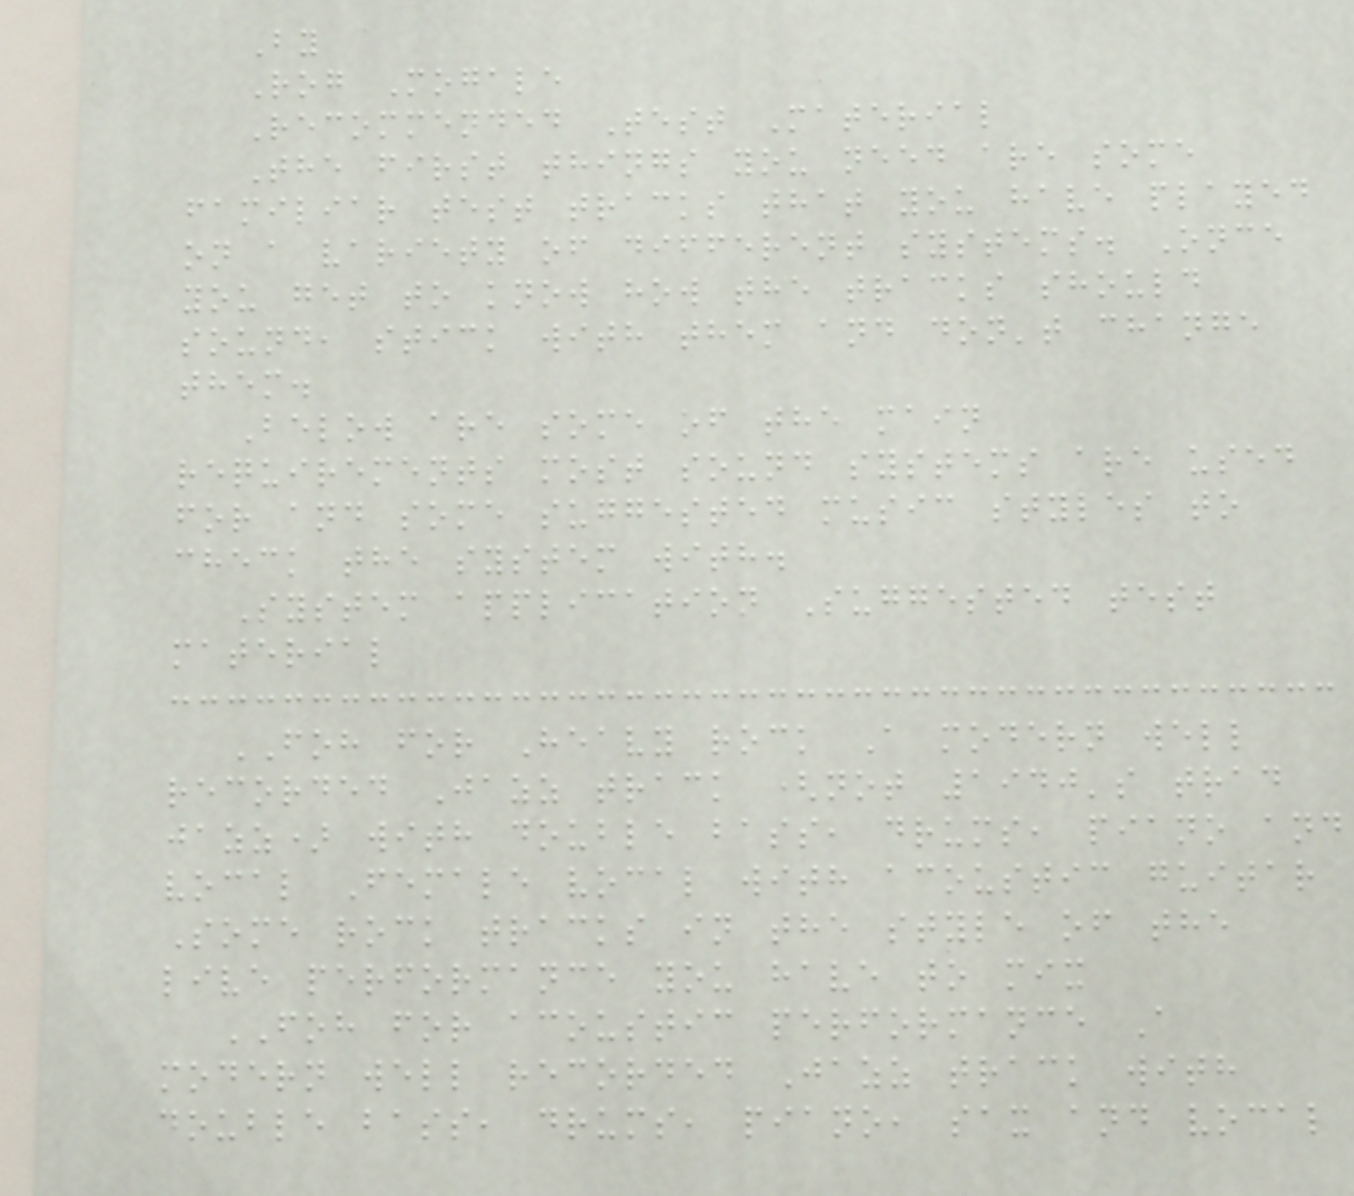By
Rog Mogale
Recommended Test Material
The first things you need are some
familiar test tracks that you have played
on a variety of different systems. Once
you get to know how the tracks should
sound, stick with them and don't change
them.
Below are some of the main
requirements most sound systems are used
for and some suggested music styles to
check the system with.
System application Suggested test
material
FOH for Heavy rock A modern well
recorded Jazz track (not 1940's trad
jazz) with double bass, drums, piano and
vocal Female vocal with acoustic guitar
Some rock tracks in the style of the
live performance you have to mix
FOH for acoustic performance A
modern well recorded Jazz track with
double bass, drums, piano, sax and vocal
